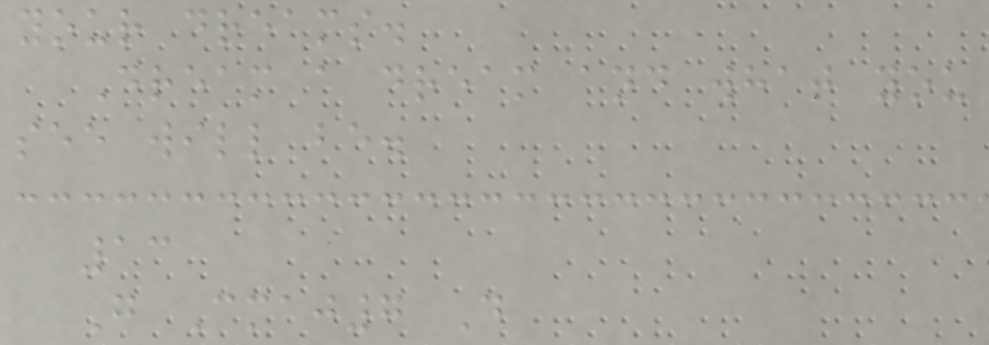your dreams.
Dream a dream and what you
see will be.
13
G Cmaj7 D
